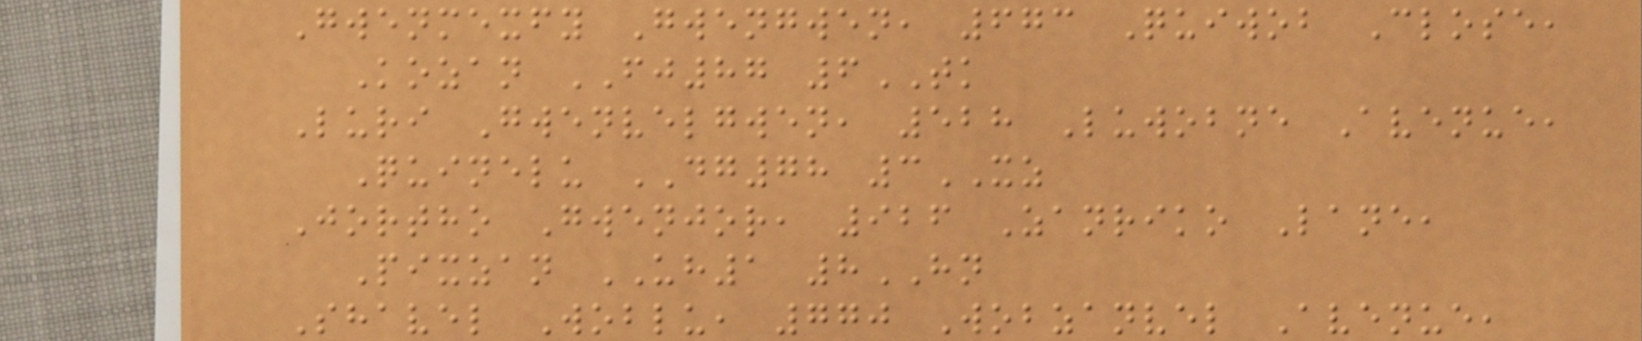Gwenmexfy Gwengwen, 673 Quiwob Close,
Kozan FJ87 6TK
Luri Gwenvelgwen, 528 Luwobne Avenue,
Quinelu DG78 3XZ
Jortho Gwenjor, 926 Zanriko Lane,
Pixzan UH1 8HN
Shavel Woblu, 770 Wobzanvel Avenue,
